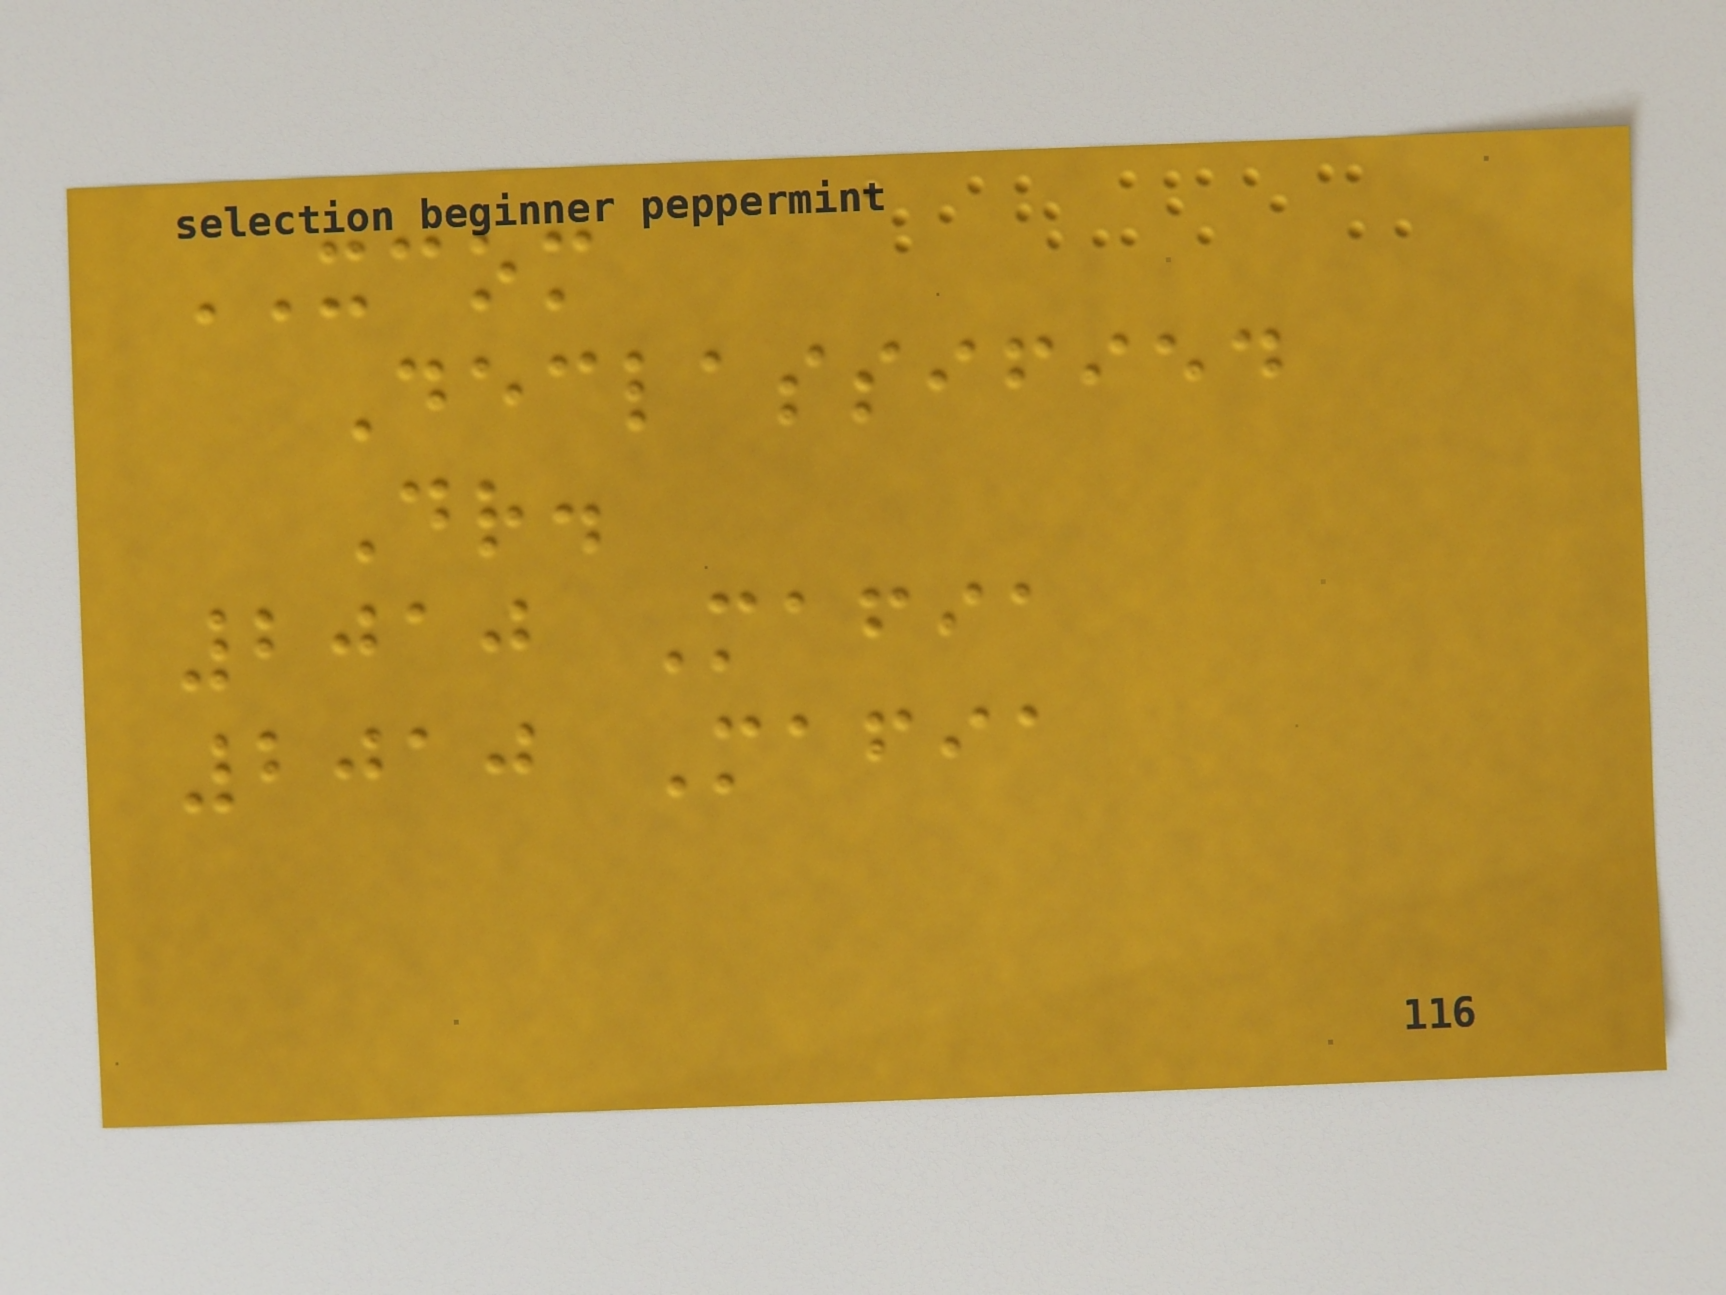XCOM
Declassified
Dr.
2010 Mafia
2010 Mafia
